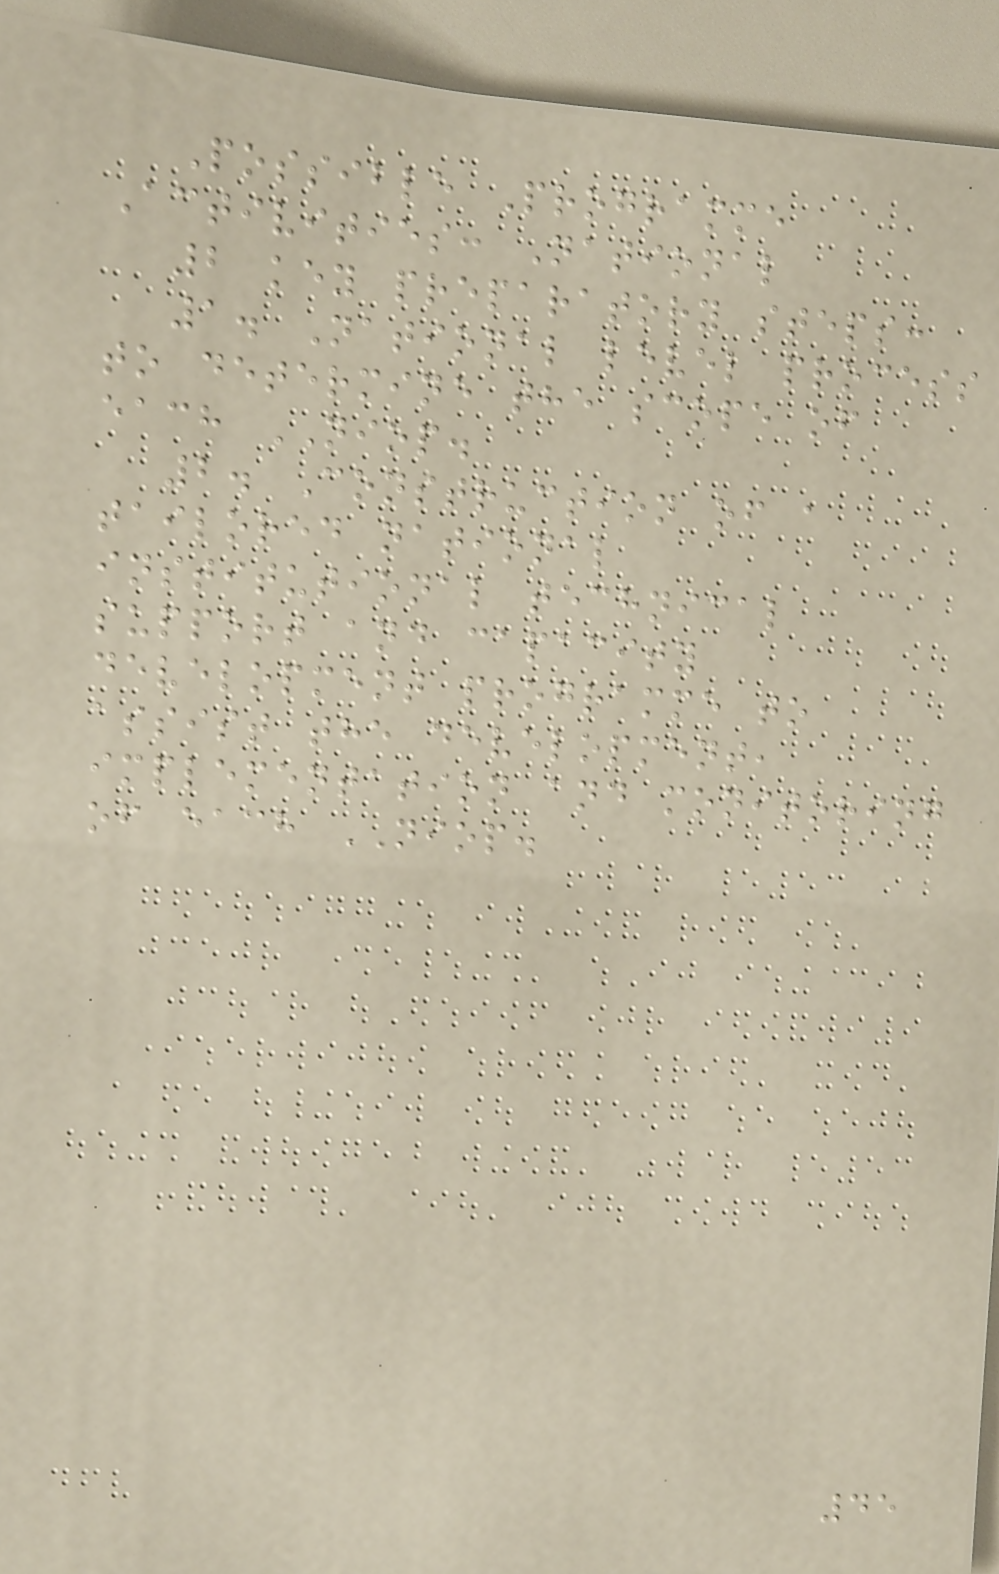Possible Programme
Activities: National
2 key preparatory steps:
1. National level process
to determine the scope of
each NIOP.
2. Construction of a
tailored national
institutional technical
support and capacity
development programme to
assist the development,
implementation and monitoring
of each NIOP.
45
